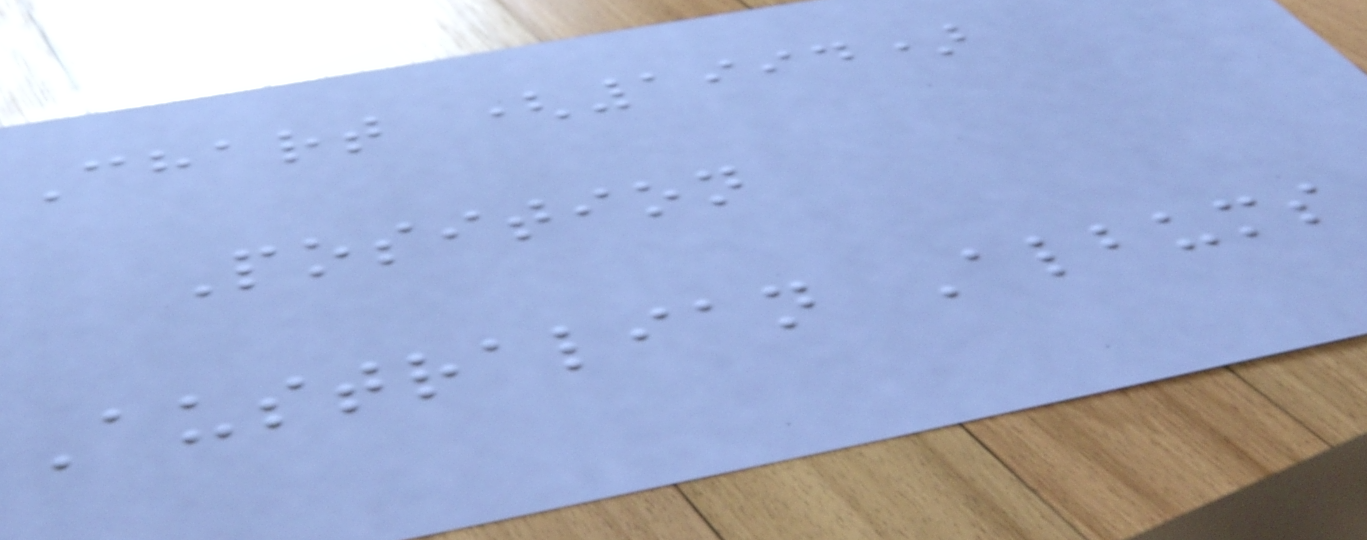Chart (1994)
Position
Australian Albums
